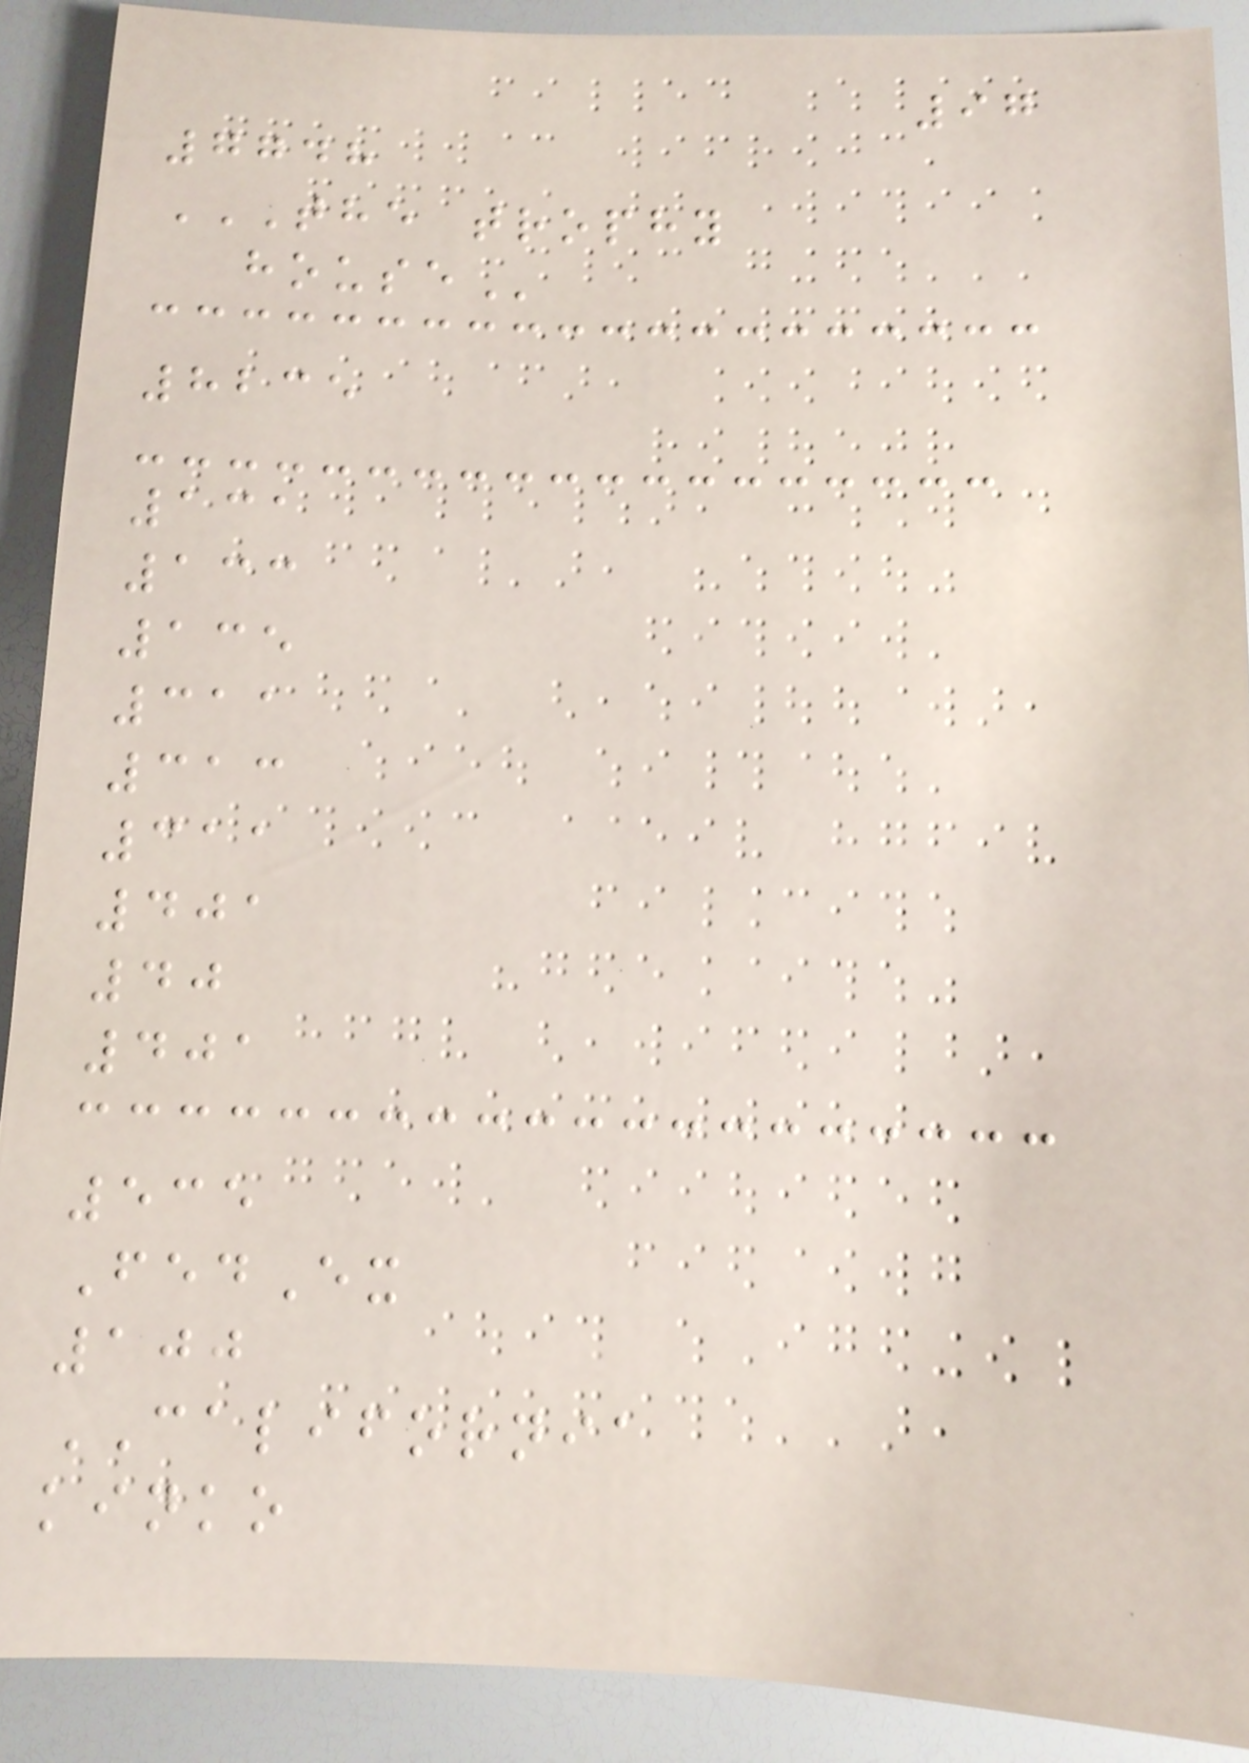97
7748
THE TROPHY
HOUSE
8235
131
133
135
311
313
311
401
40
401
535
FedEx
100
CALIFORNIA
kinko
